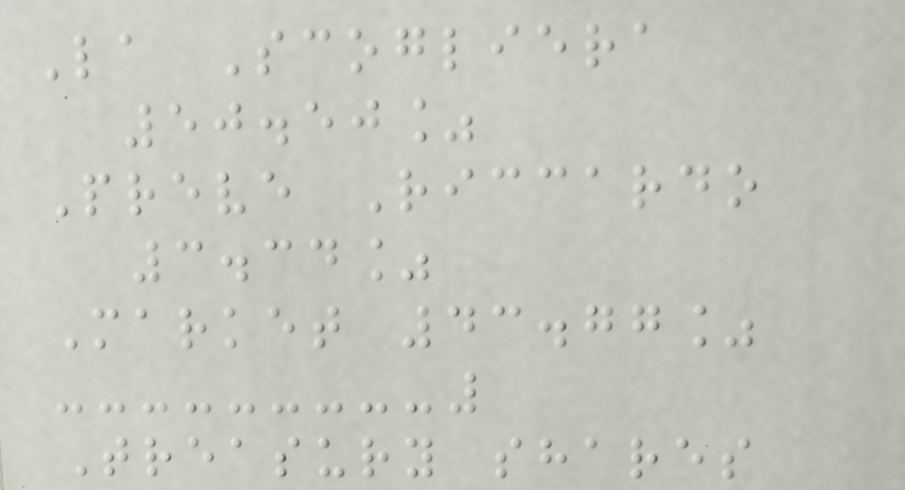La Scogliera
50.50%
Preve Riccardo
3.34%
Market 43.77%
Treasury shares
